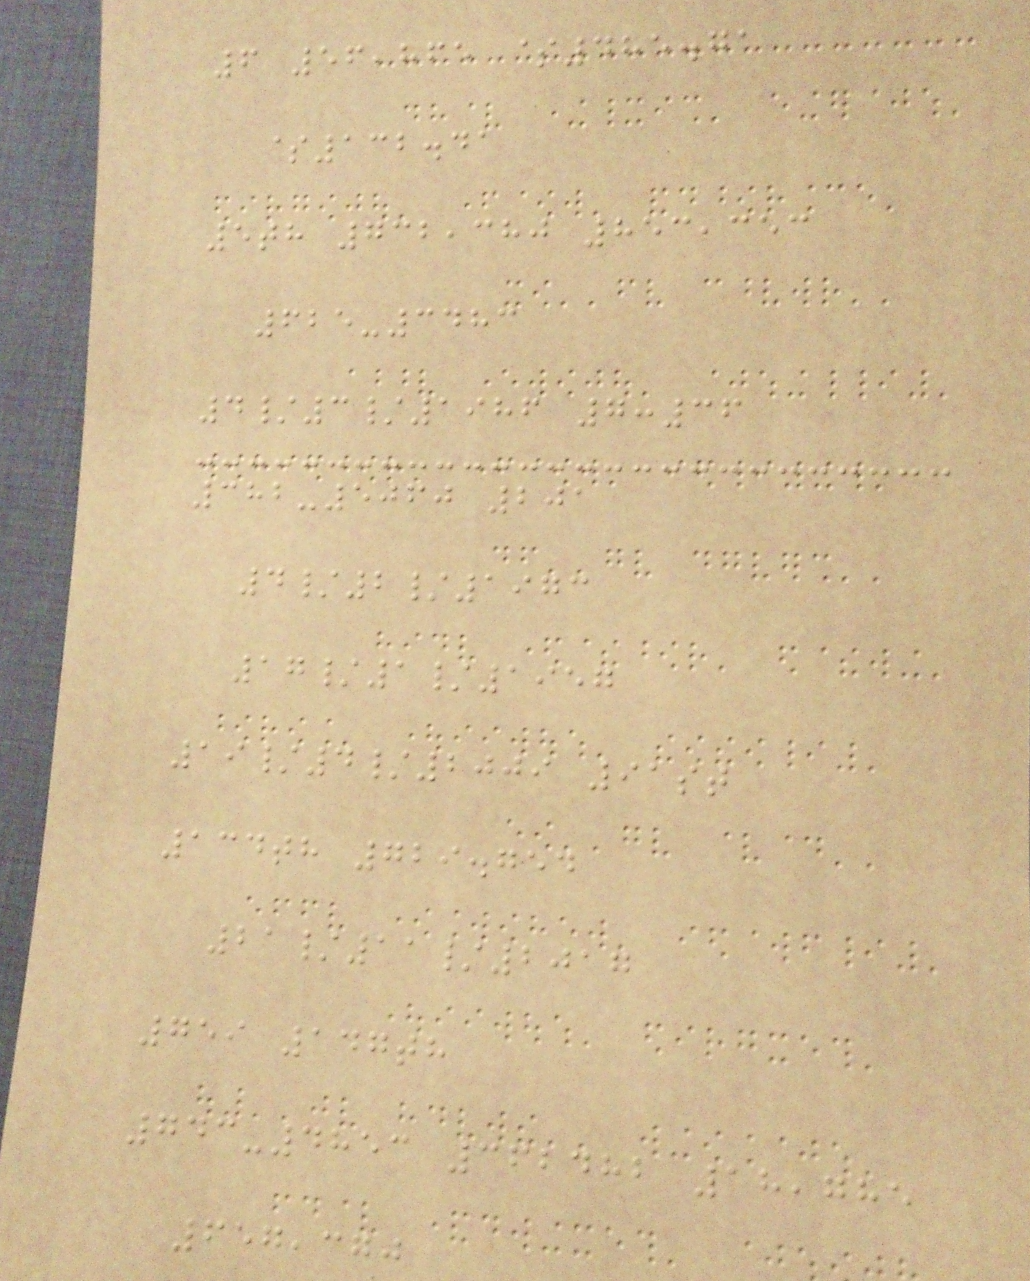6 56,865 $485.71
$132.41
5th 732,380 853,353
625-3483
4/3/1986 7:36
382-5060 201
4/2/1973
17/1/1957
19/4/2009 91st
134th 729.754
21/11/2017
759 147th
743-4853 362482 18,785
657,370
